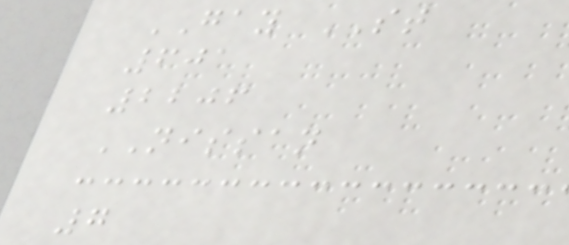GAY ST
601
2206
NISSAN
7
